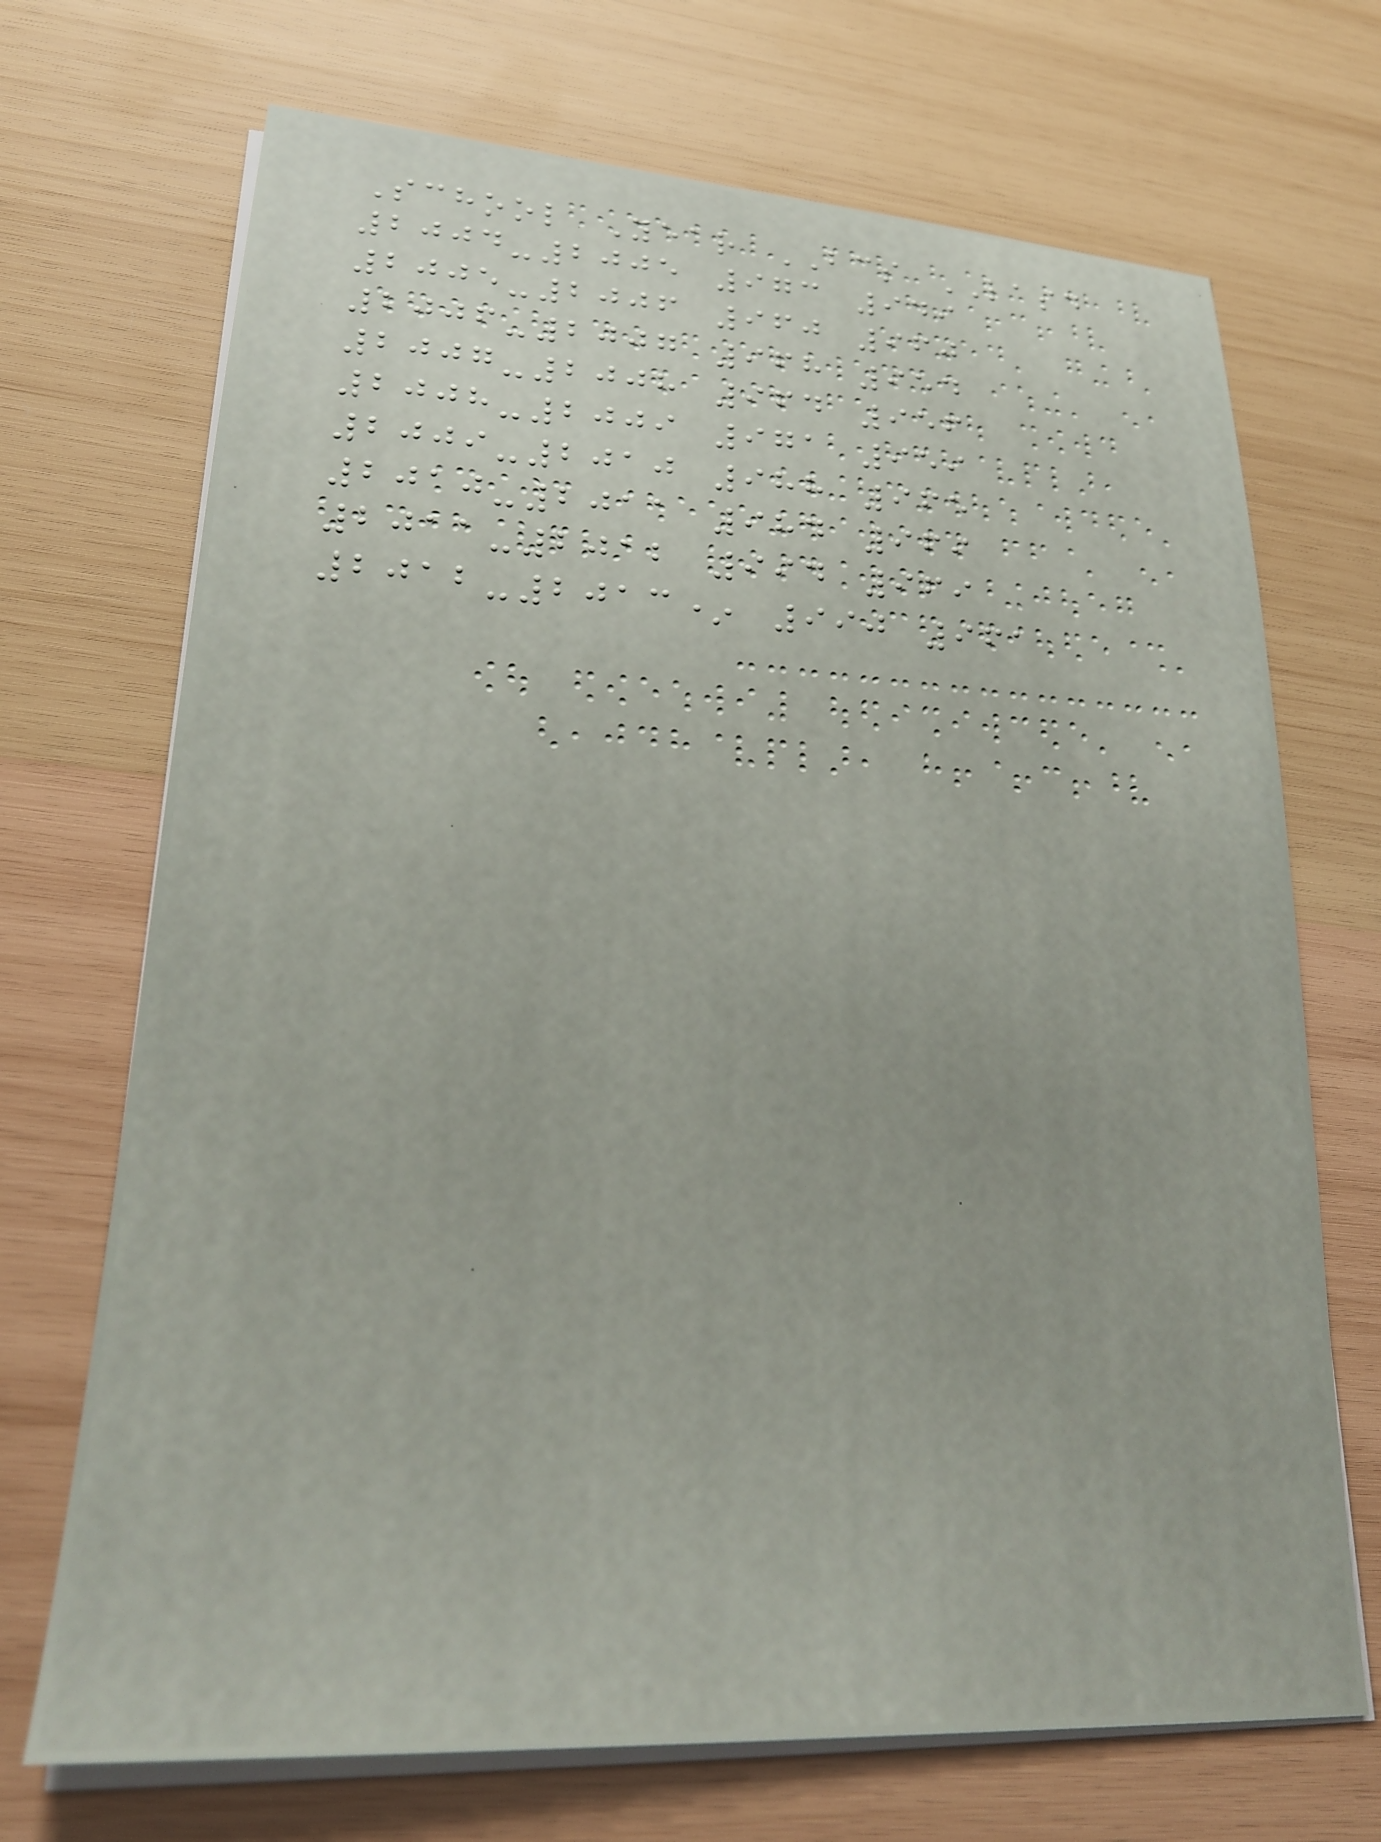School Year BCS LASD
2004-2005 973 949
2005-2006 960 960
2006-2007 968 954
2007-2008 964 956
2008-2009 971 959
2009-2010 988 965
2010-2011 984 969
2011-2012 994 969
2012-2013* 990 961
